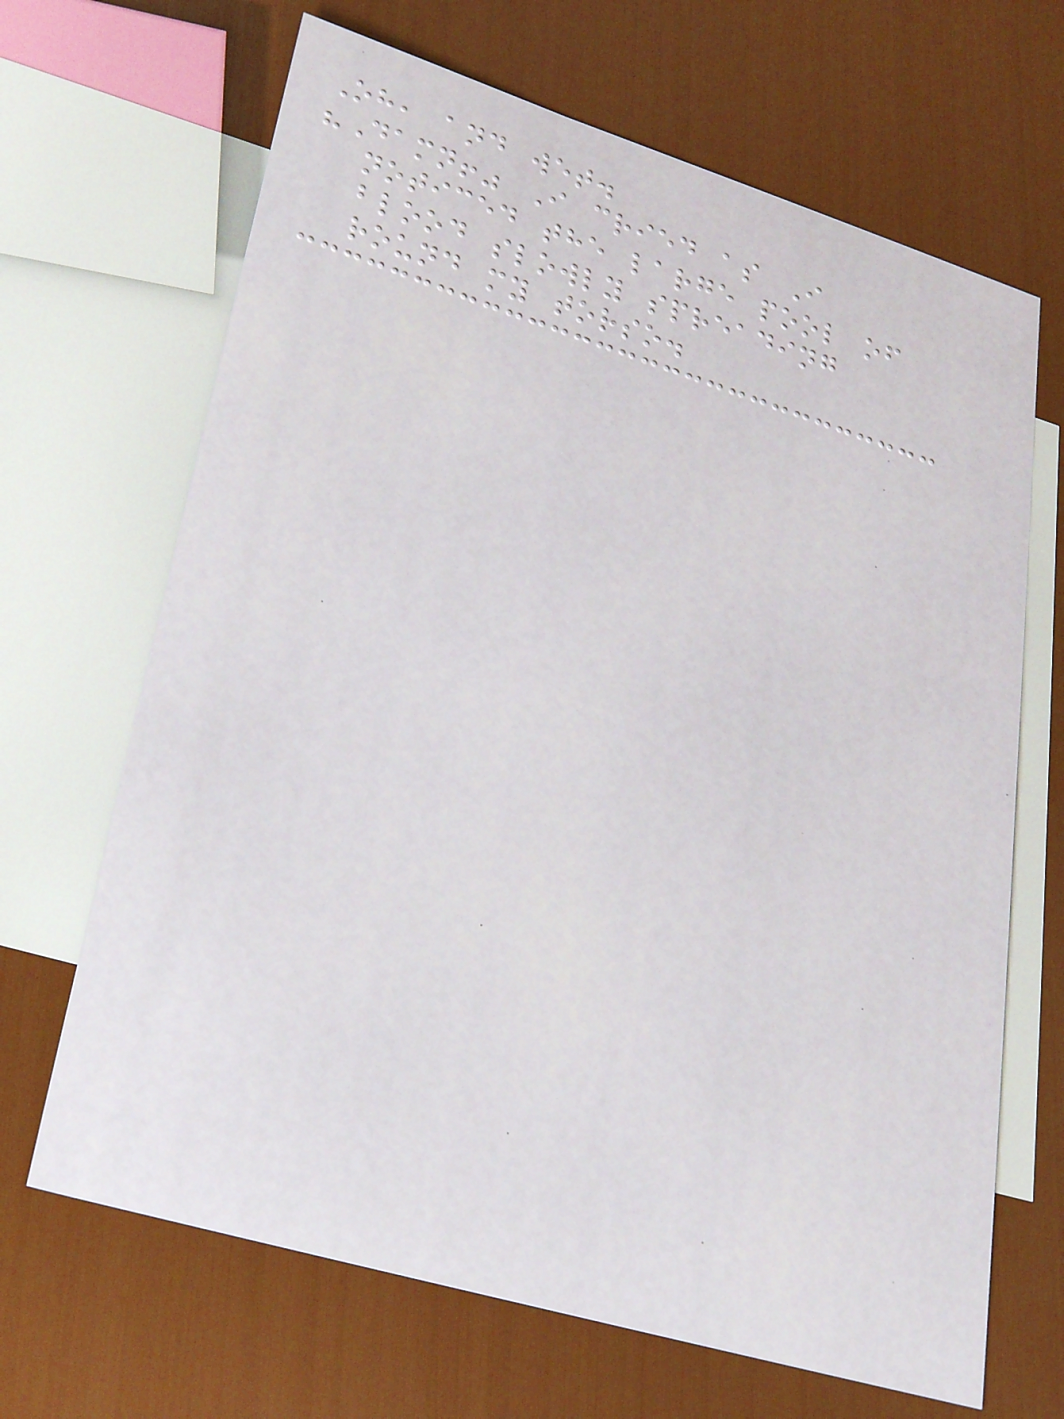Oh, and wet.
"Damn!" I cried as I
noticed the large pool of
blood slowly spreading
round my torso.
